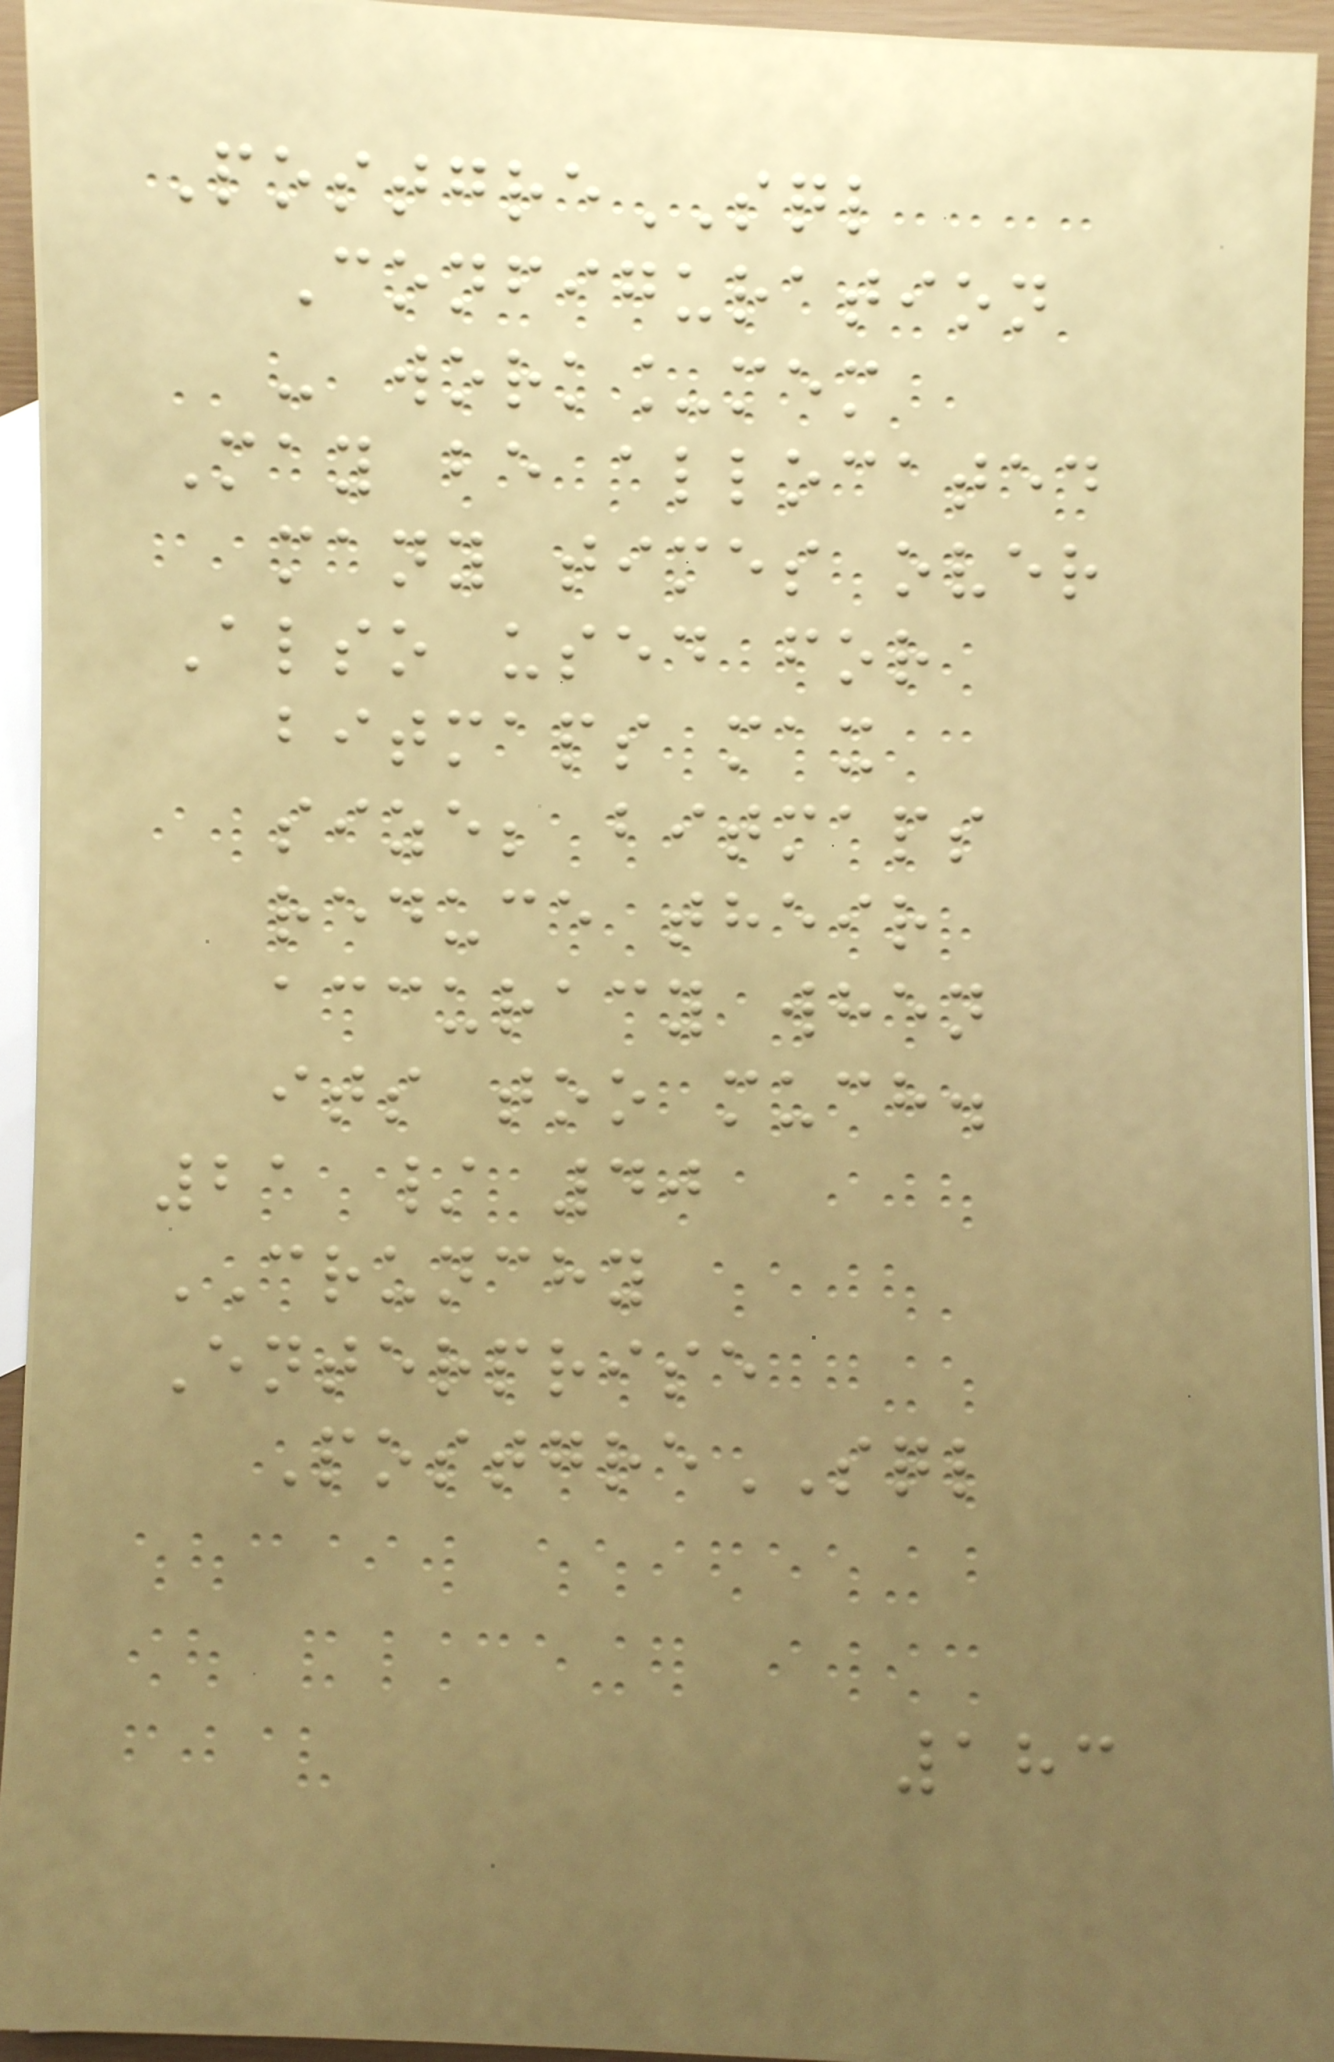PostgreSQL
Configuration
- work_mem
May be allocated
many times over
Also used for
bitmaps max
size; bitmaps
reduce their
accuracy when
its too much.
21 / 40
CRUNCHY
Enterprise
PostgreSQL
183
